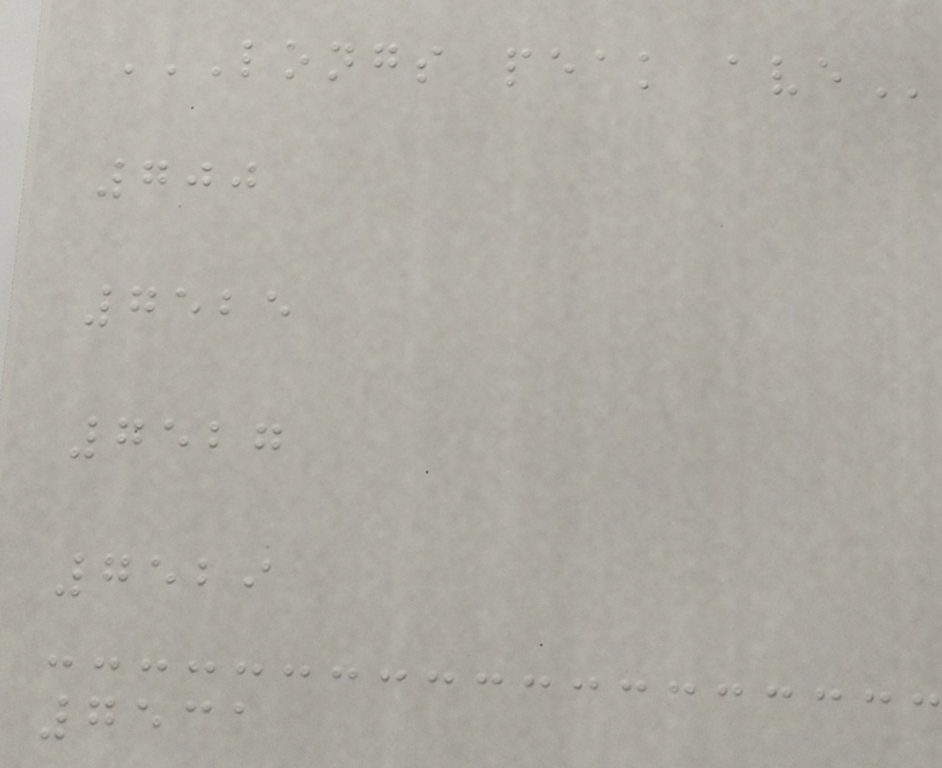LONGS PEAK AVE
700
7525
7527
7529
7531
